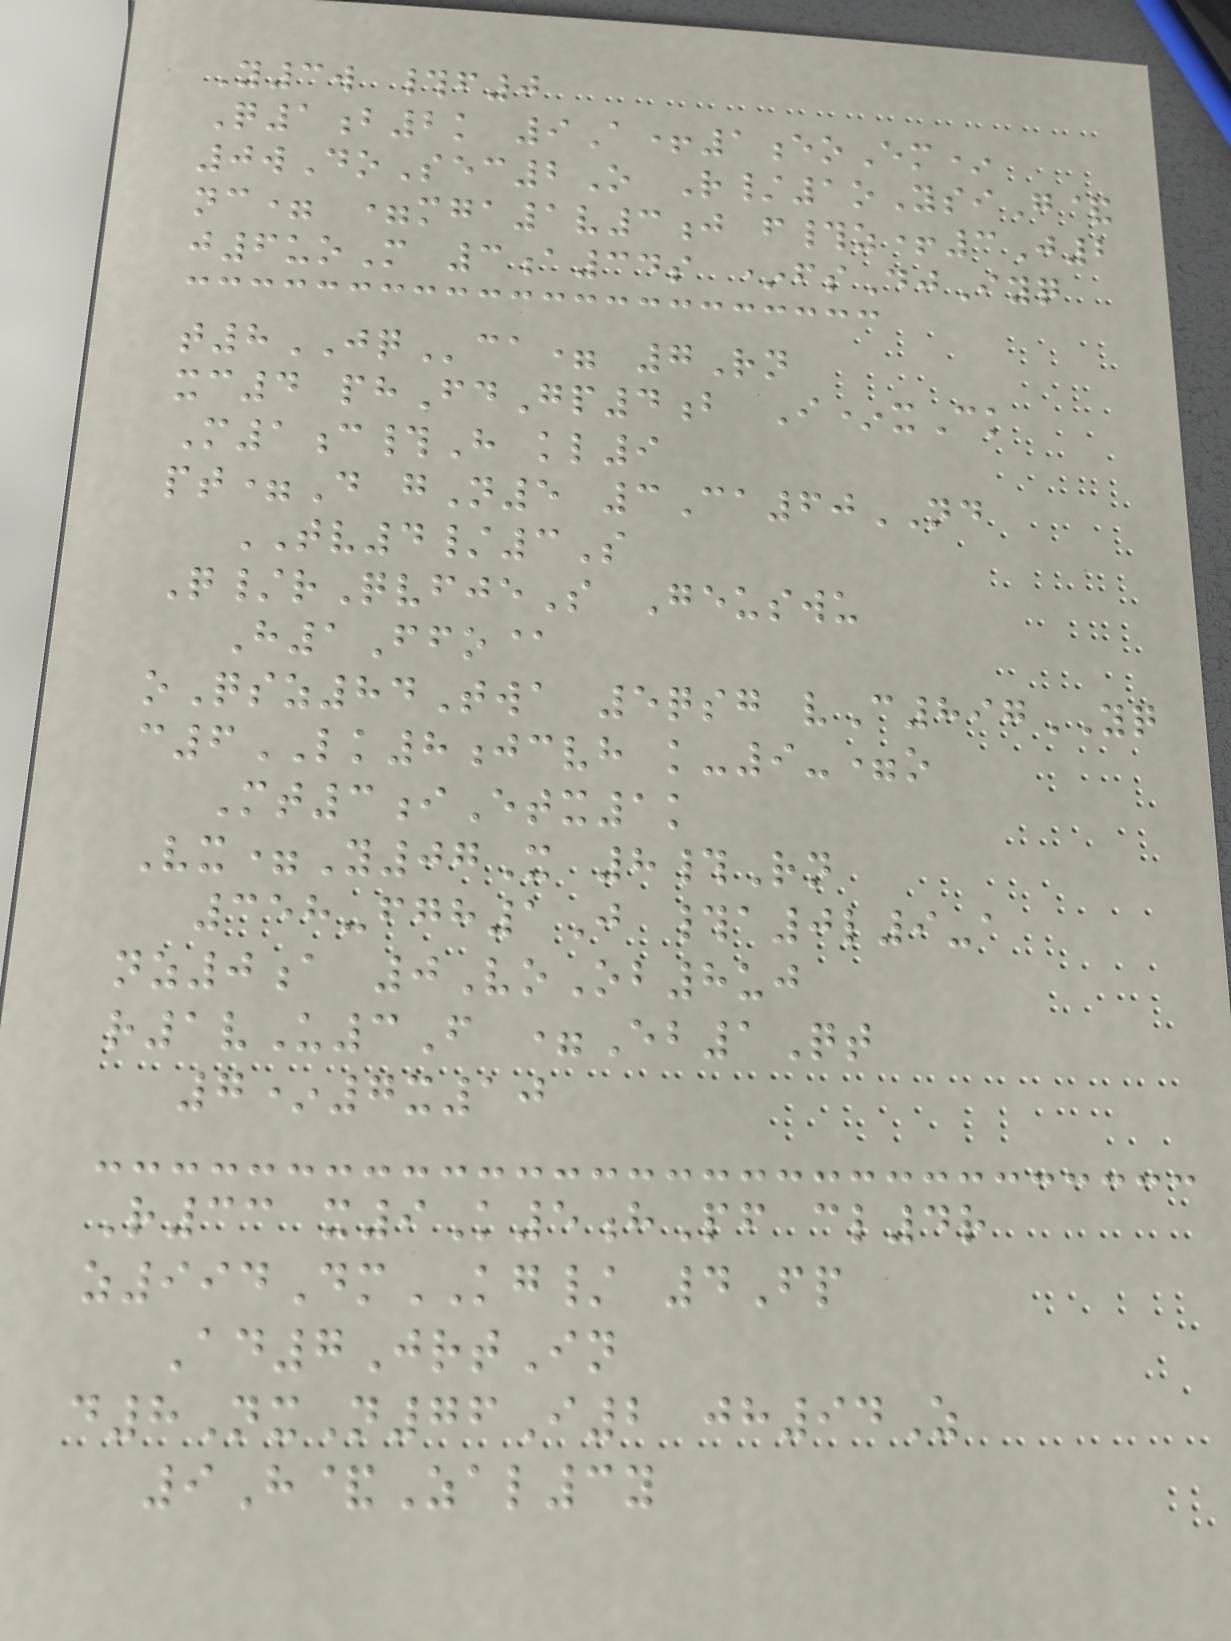Y3w #f0
Q1b2k 9A+1eoEm*
0wDoSec2O R/1oYsiG&
nc= =mga1v3j f#z+3J2
j6uoM 3a34s *fsDjIyq
t8JQca= 7Rn
xc4 phFdGp4b I*xCk
M1c#H kl9
pt=D gN5 3Ca60ND
TV4/3S
Q/rQvfjeS Geuswu
H1Ffo@
oQsz84Twa 5qsg vC897YQ
c6LK8jcvh k-9-=o
Mt3iEtx1k
Vx=Y07X 8#Rn
358-fgh1J #a0l9-a
nz0a 0VoOb8uj
r1vU3F =Eb1Qt
7*7x10
R33 x9K5hPf cl4r
z994DmKG/ 4Fp
Ad7JrtIn
d8NxN76I2 jh94Z
9H&Zal3y
